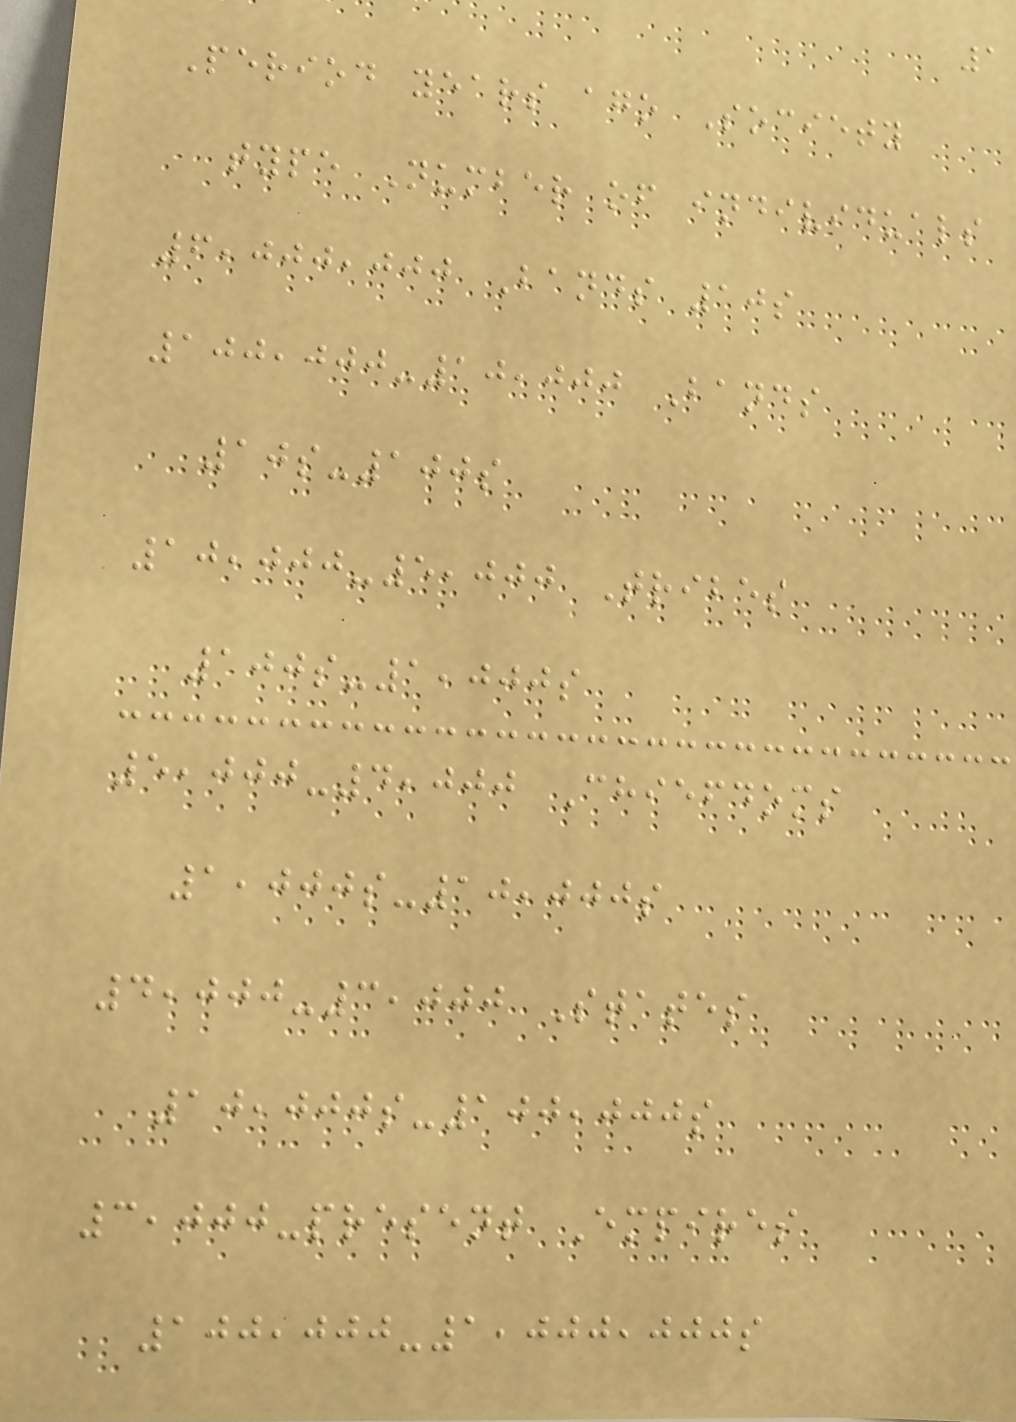1
Period years ago Society
type Number of individuals
6,000,000 Bands 10s
100,000-10,000 Bands
10s-100s
10,000-5,000 Tribes
100s-1,000s
5,000-4,000 Chiefdoms
1,000s-10,000s
4,000-3,000 States
10,000s-100,000s
3,000-present Empires
100,000-1,000,000s
